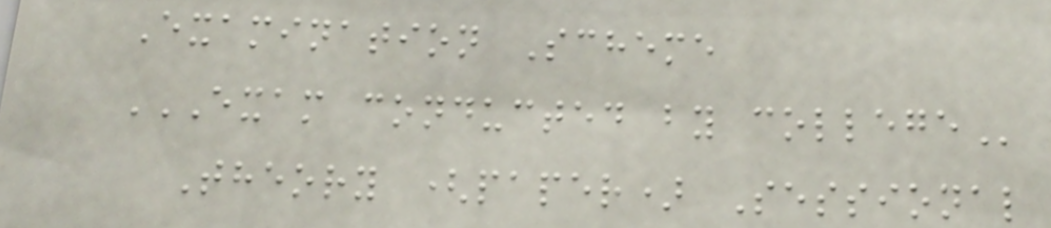Examination Scheme
EXAM CONDUCTED BY COLLEGE
Theory (paper) Sessional
